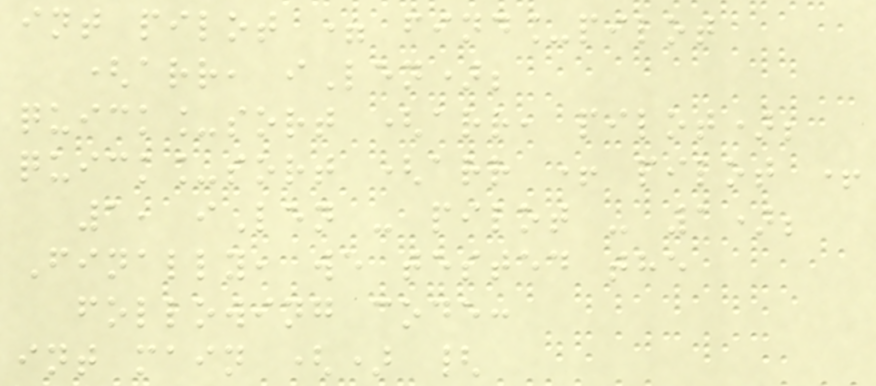int pilot = find_pilot
(arr, iLen);
quick_sort (arr, pilot);
quick_sort (arr + pilot +
1, iLen - pilot - 1);
Finally, we tested the
following code:
int main () {
